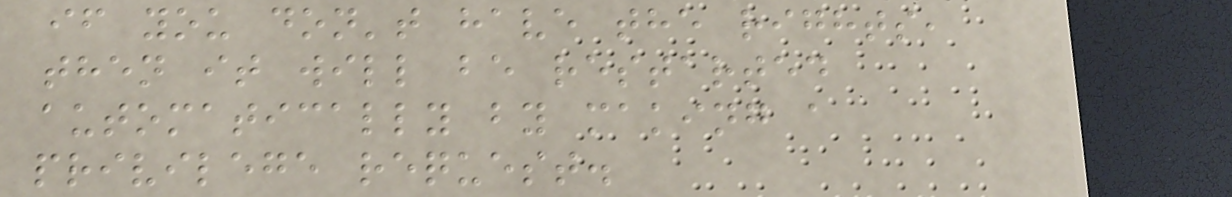if you don't have the rights,
then it will be restarted
automatically by making a
privilege request.
